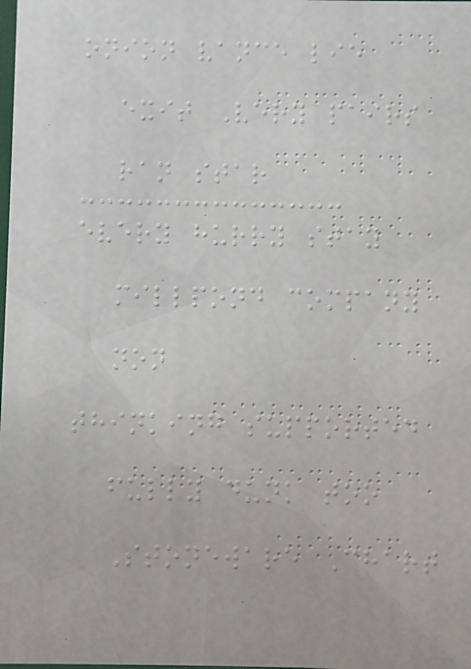onion vance lie
exit Very pairs
ran star
every hurry stay
millpond company
non
thinking supported
fully dunk too
Stoneware Chart
